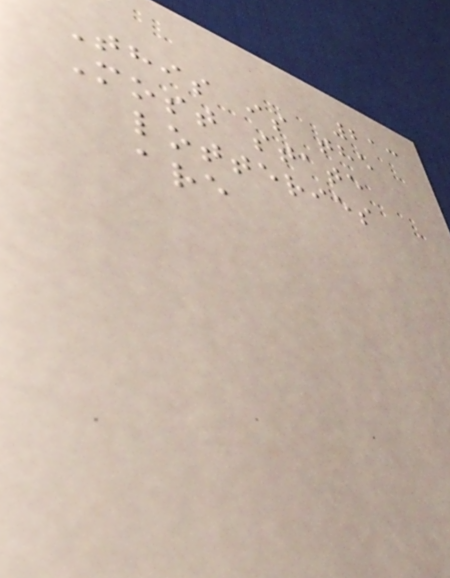213
This is the
Most state
lotteries
are
